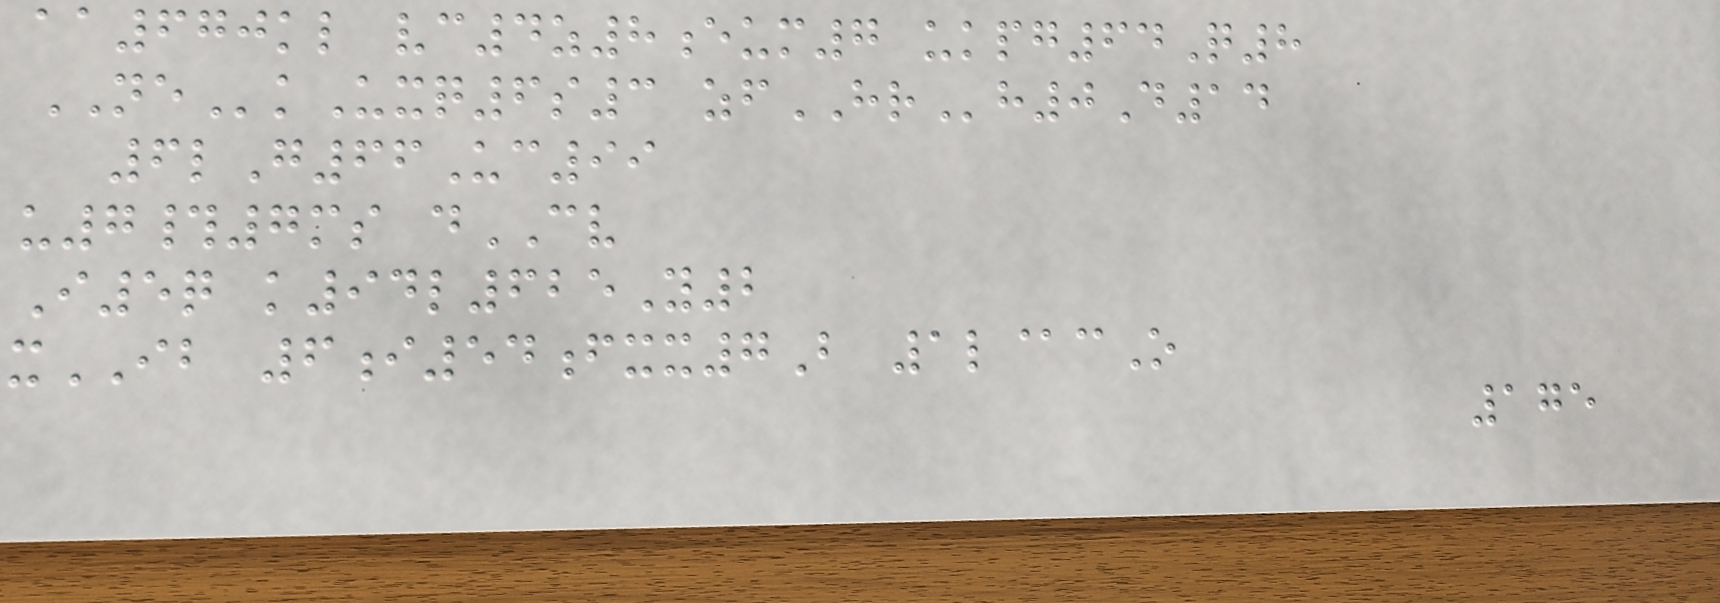aa670kl vc4z8eum7 ukpg64Q8
NEkUxq6s3 zfHRh0D14
6lG66Uc99
u7#7ms dCV
I5q k94l625Y2
xIB 6i54fxx7B 1l@cO
175
